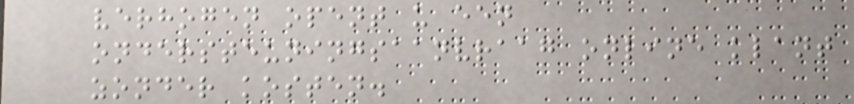verhogen opent u een
ondersteuningsaanvraag online klant
zonder kosten.
